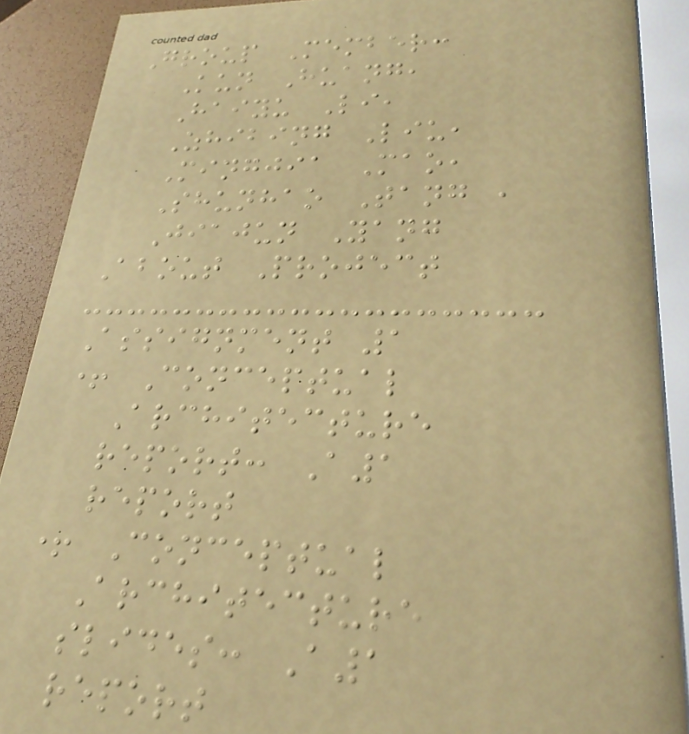Group Member:
Kun Huang,
Haiyu Li,
Zhibing Liu,
Mingjia Mao,
Shunhao Tang ,
Jiajun Yang
About Project
Assignment 1
+ Conceptual
Architecture
report: A1
report
+ Conceptual
Architecture
slides: A1
report
